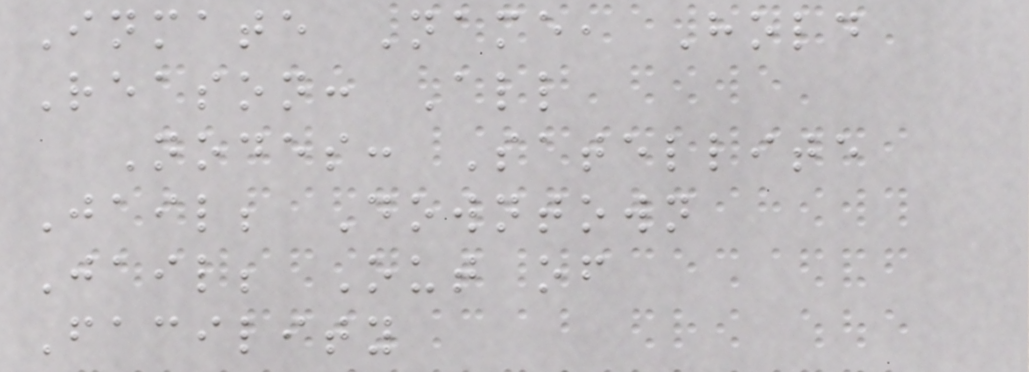Inmate Name, Hold
Reason: All
Nodes: Satellite
Jail; Downtown
Jail; Out of
Facility
